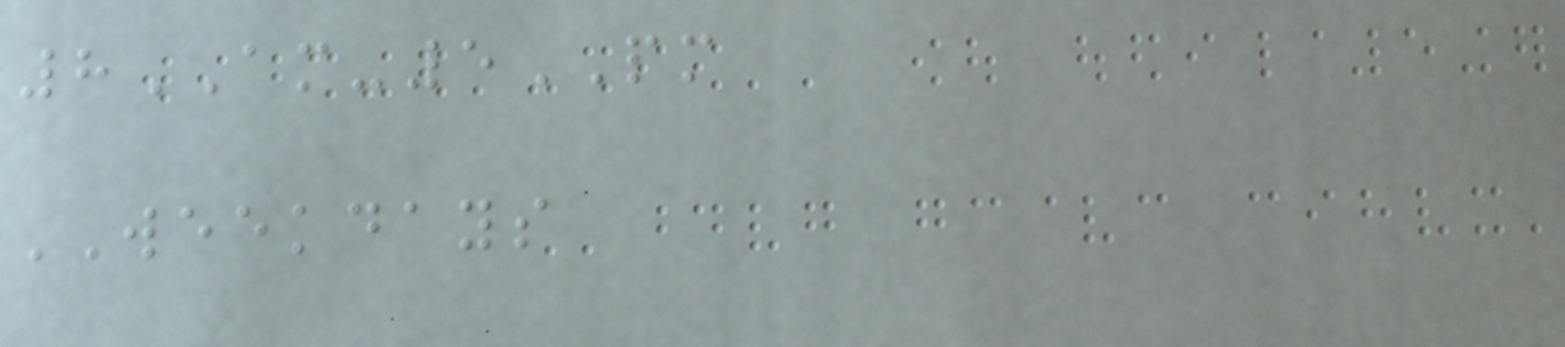8AM-5PM
WEEKDAYS
